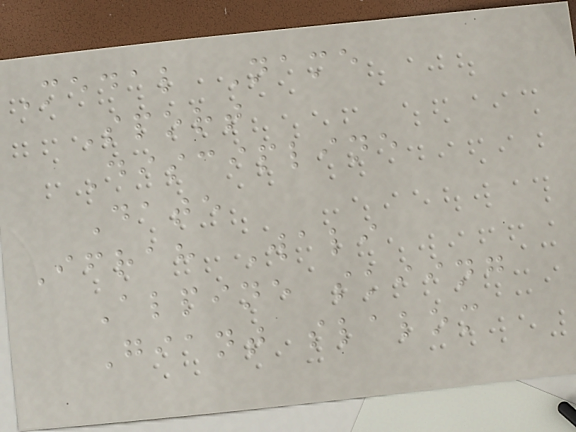Medal Name
Sport
Discipline
Date
Ifrah Wali
Alpine skiing
Giant slalom
